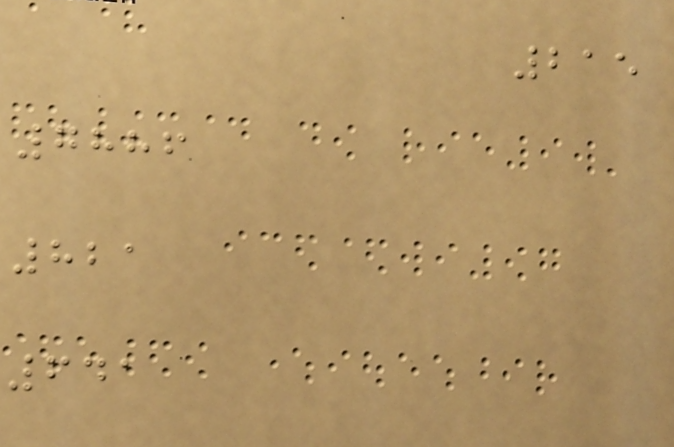215
7886
821
641
